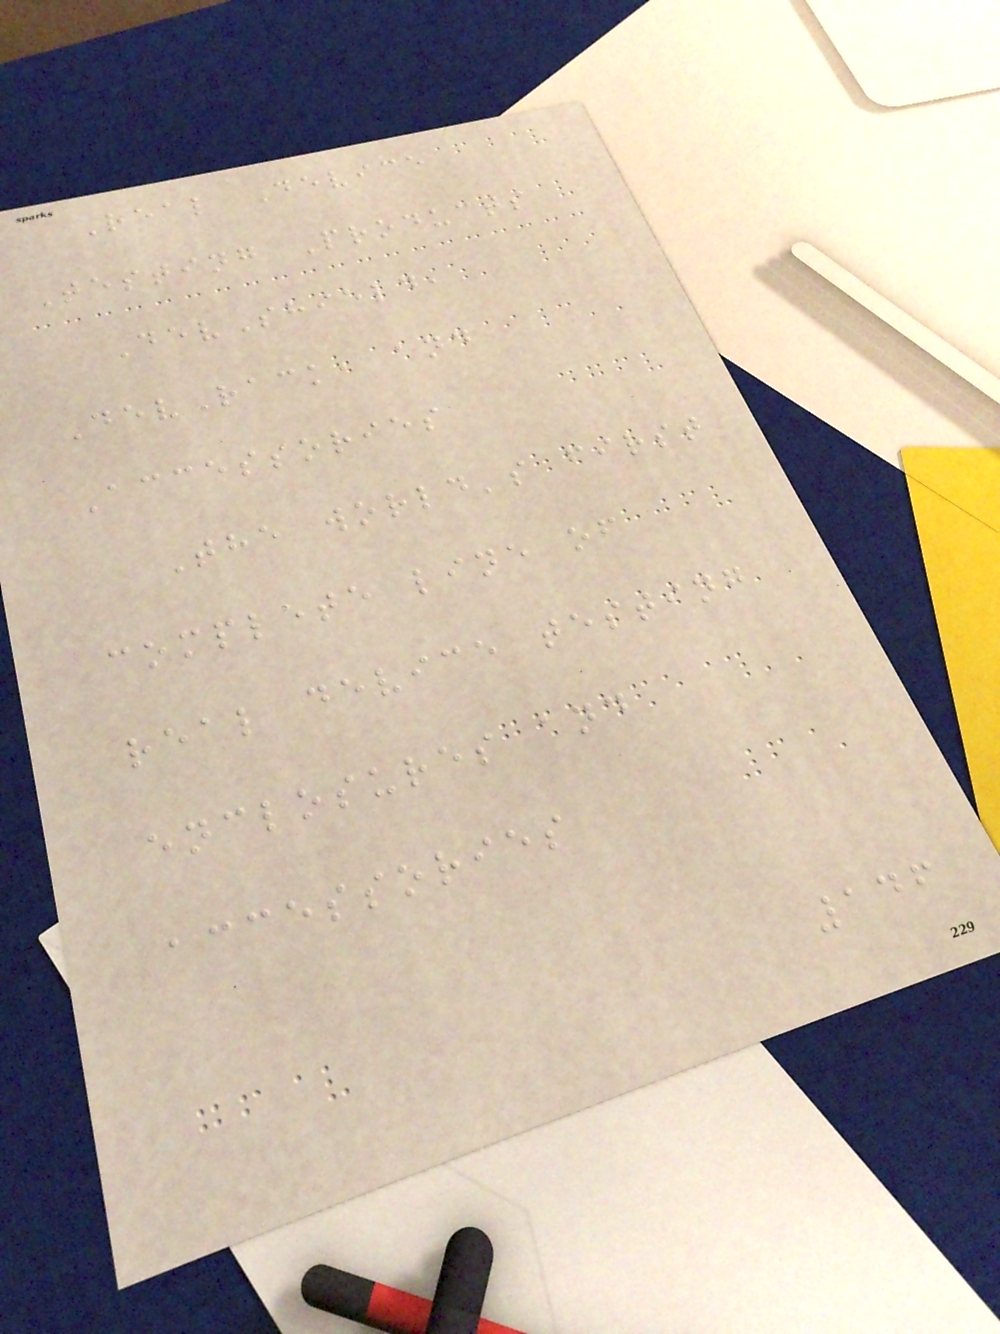Real Device
Testing Products
DevShield,
DevRack, and
Accessories
The world's first
complete line of
real device testing
enclosures and
accessories
146
